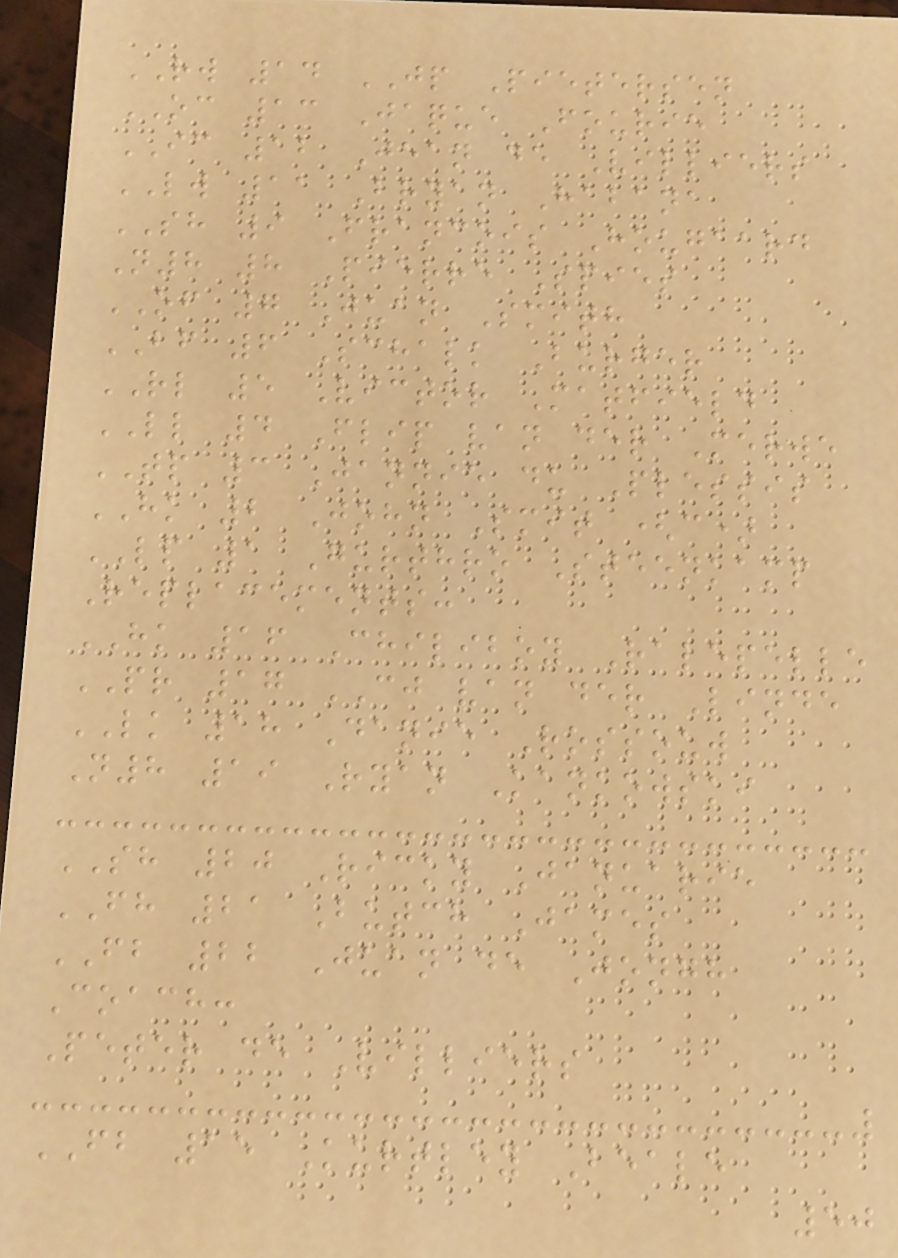RW 14 JP Pietersen
OC 13 Jaque Fourie
IC 12 Jean de Villiers
LW 11 Bryan Habana
SH 9 Francois Hougaard
N8 8 Pierre Spies
OF 7 Juan Smith
BF 6 Schalk Burger
RL 5 Victor Matfield
LL 4 Flip van der Merwe
TP 3 Jannie du Plessis
HK 2 John Smit (c)
LP 1 Gurthro Steenkamp
Replacements:
HK 16 Chiliboy Ralepelle
PR 17 CJ van der Linde
LK 18 Danie Rossouw
N8 19 Ryan Kankowski
SH 20 Ricky Januarie
FH 21 Butch James
FB 22 Juan de Jongh
Coach:
Peter de Villiers
FB 15 Kurtley Beale
50
